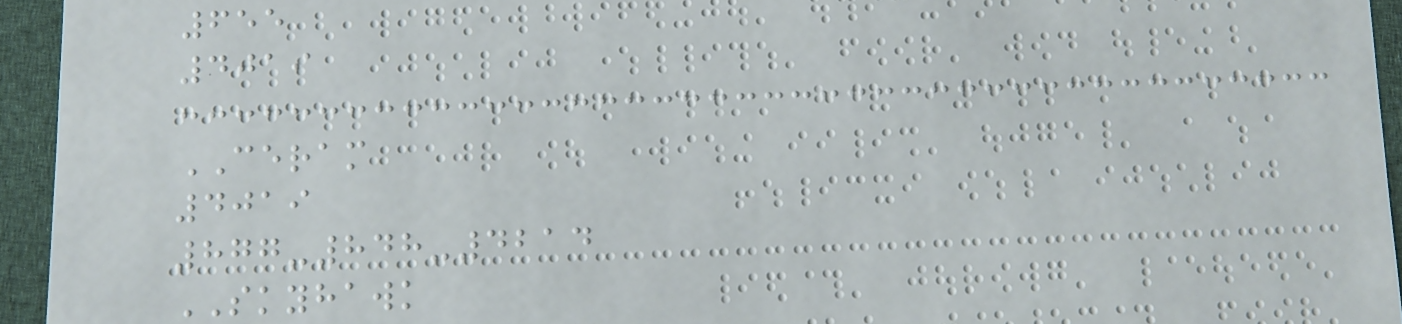655
4019
CERAM
4019
877-848-4214
SKYHAWK
